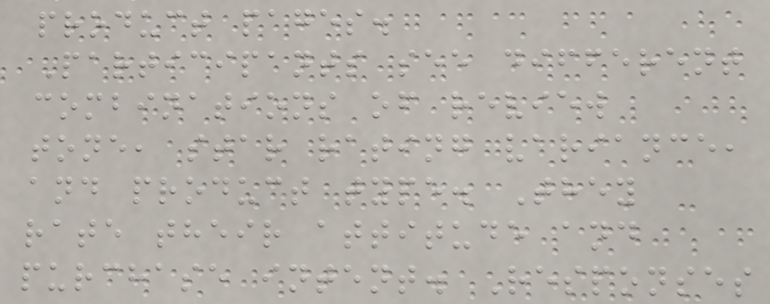product pages.
Participants see different
combinations of review
tone, star rating variance,
and product type. They
rate their attitude and
purchase intent. Responses
